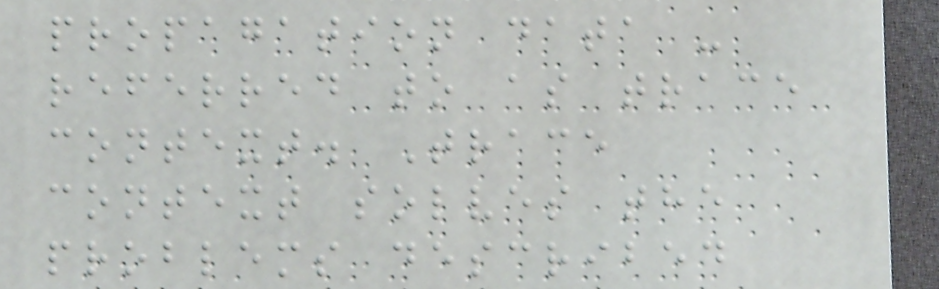propagation data -
referred to as trace
context. Trace
context solves the
problems described
